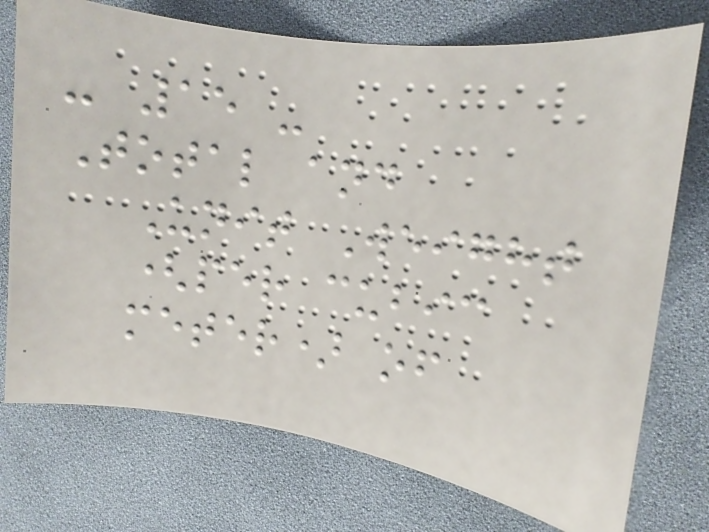- 15 -
Total and
Unit Weight
(per cubic
meter) of
